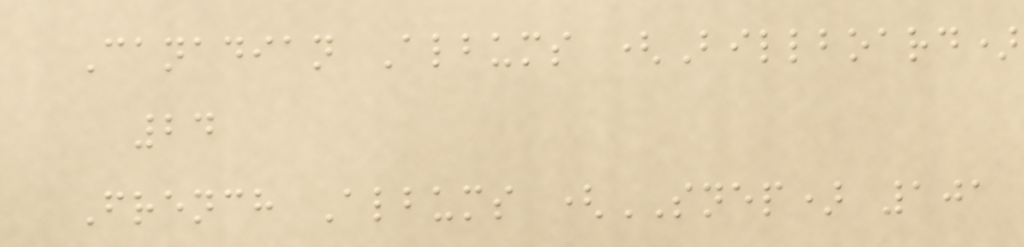Canadian Albums (Billboard)
24
French Albums (SNEP) 101
